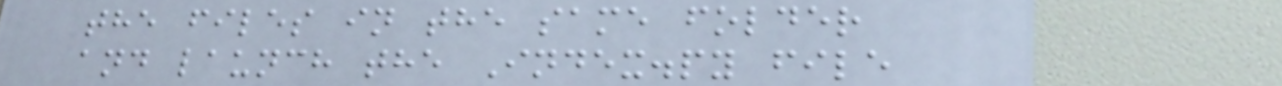the files in the same folder
and launch the Index.py file
